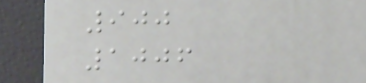900
1006
